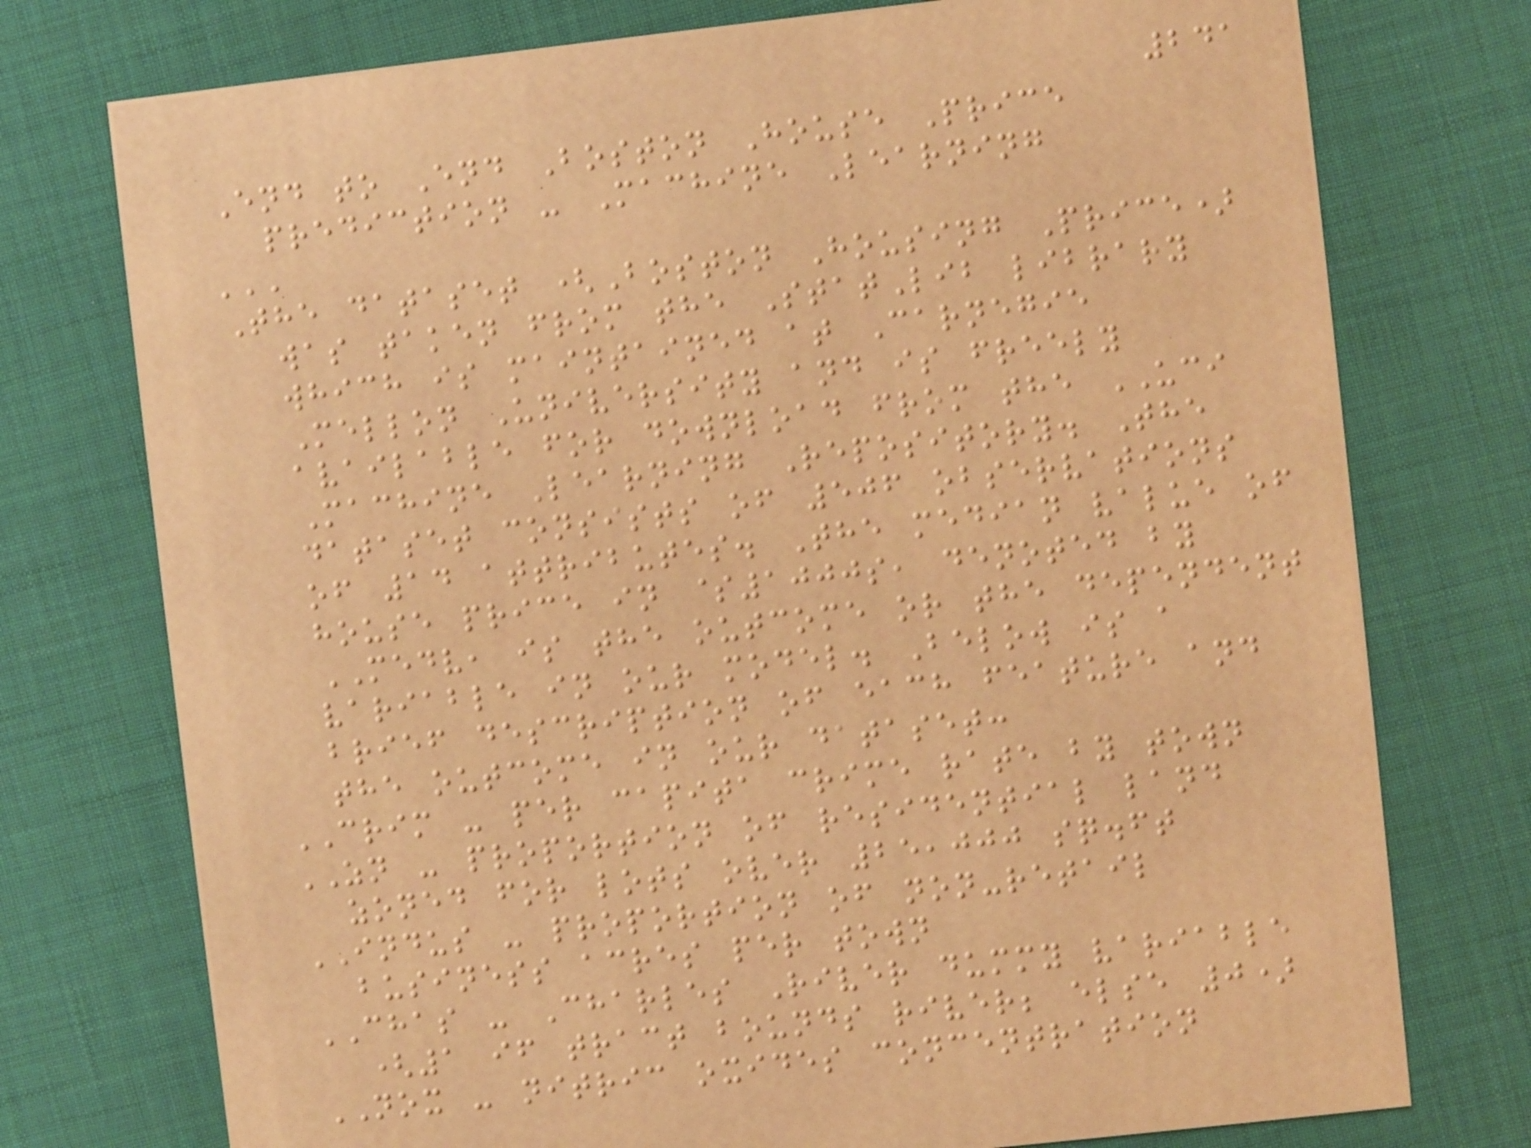241
End to End Boston House Price
prediction - Machine Learning
'''
The dataset (Boston Housing Price)
was taken from the StatLib library
which is maintained at Carnegie
Mellon University and is freely
available for download from the UCI
Machine Learning Repository. The
dataset consists of 506 observations
of 14 attributes. The median value of
house price in $1000s, denoted by
MEDV, is the outcome or the dependent
variable in our model. Below is a
brief description of each feature and
the outcome in our dataset:
CRIM - per capita crime rate by town
ZN - proportion of residential land
zoned for lots over 25,000 sq.ft
INDUS - proportion of non-retail
business acres per town
CHAS - Charles River dummy variable
(1 if tract bounds river; else 0)
NOX - nitric oxides concentration
